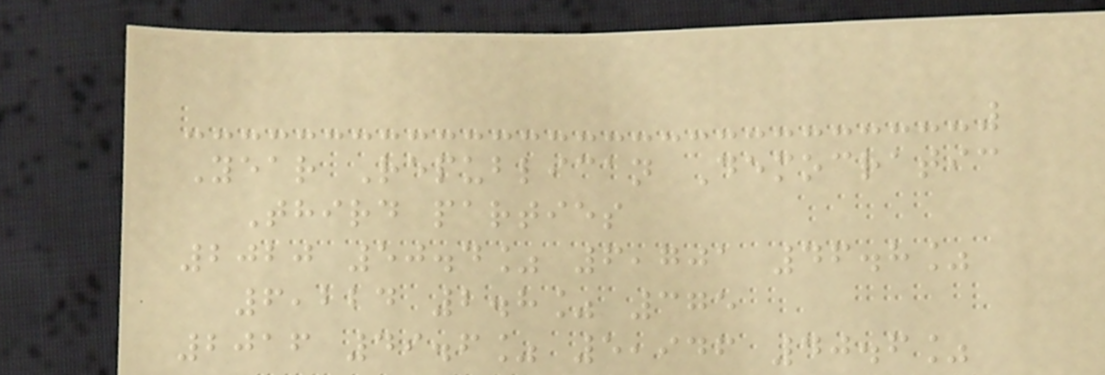Year Republican Democratic
Third parties
2020 50.4% 6,701 46.8%
6,224 2.8% 375
2016 49.6% 5,946 40.6%
